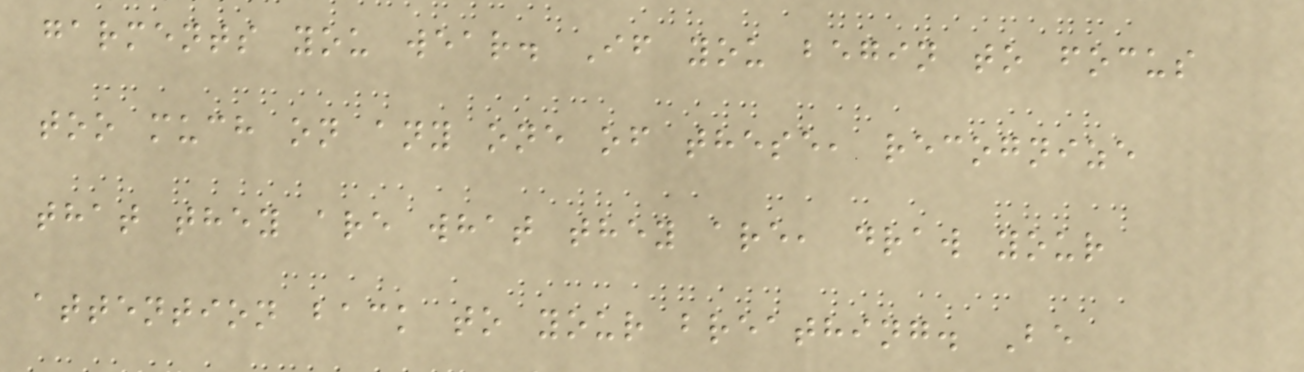garments you wear. If you begin to focus
too much on any one of these, recognize
that they are what they are, draw your
attention back to your breathing. Be
